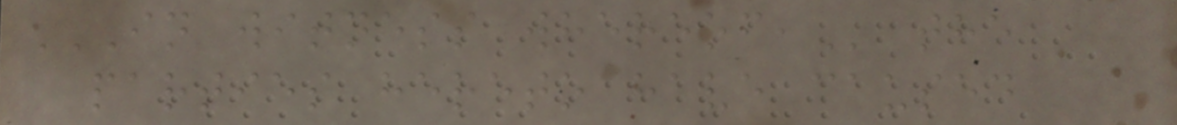IN WITNESS WHEREOF, the
parties hereto have caused
